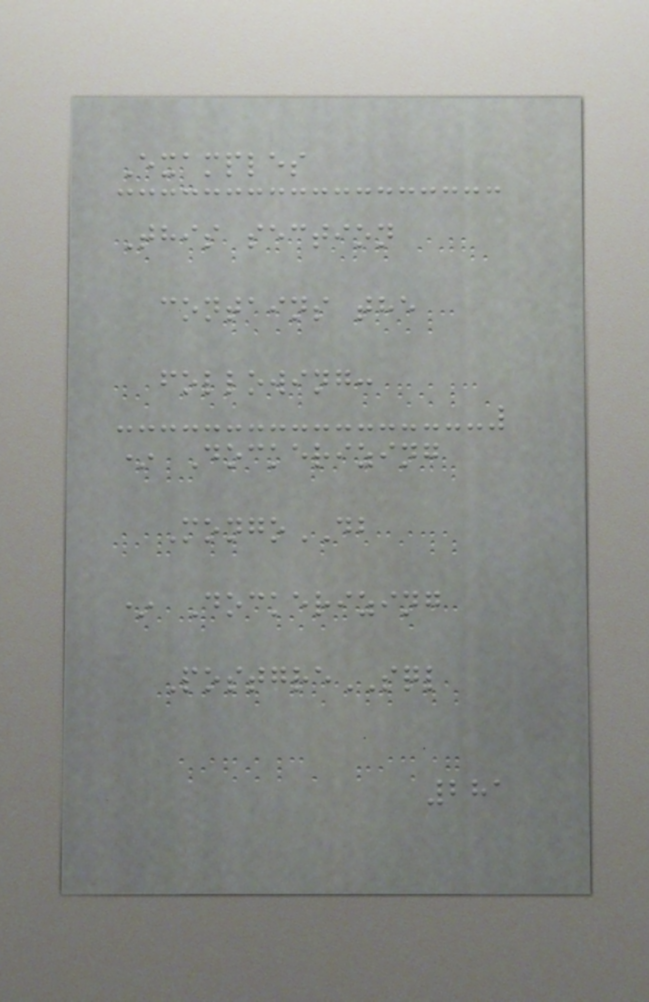Examples
This section
contains the
following:
* Dockerizing
MongoDB
* Dockerizing
PostgreSQL
281
